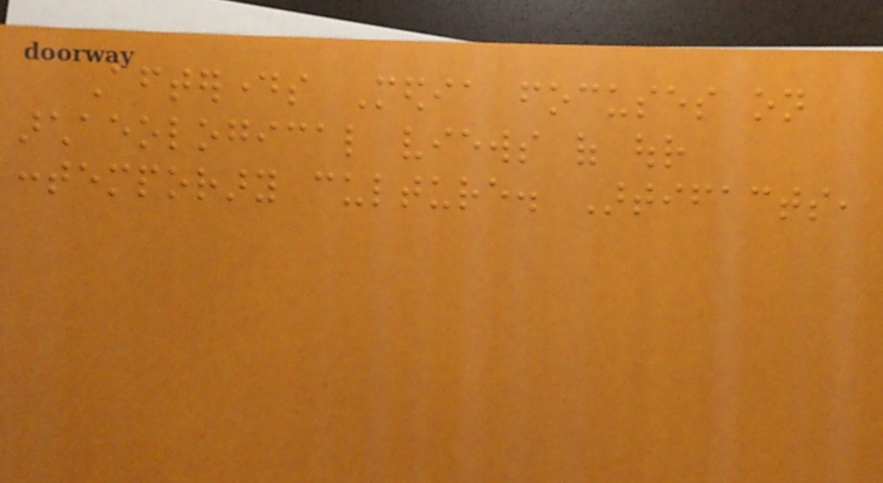Afterdays Media focuses on
archaeological views of our
contemporary culture. Artifacts,
